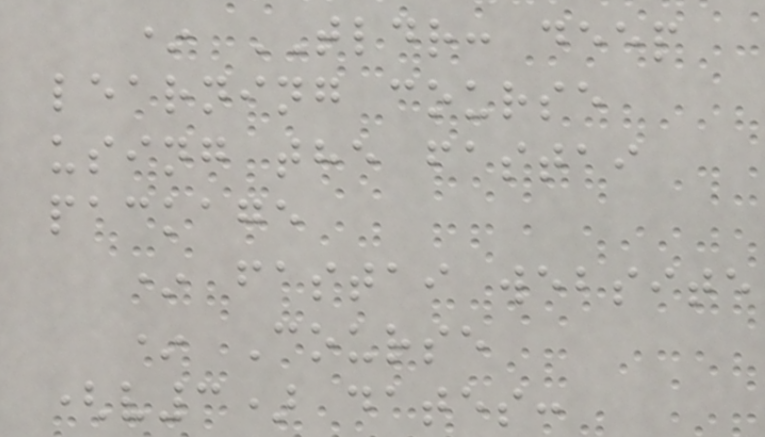* TLDR: deep
learning course
using the fastai
package
* fastai website
* Course
(v3) dates:
